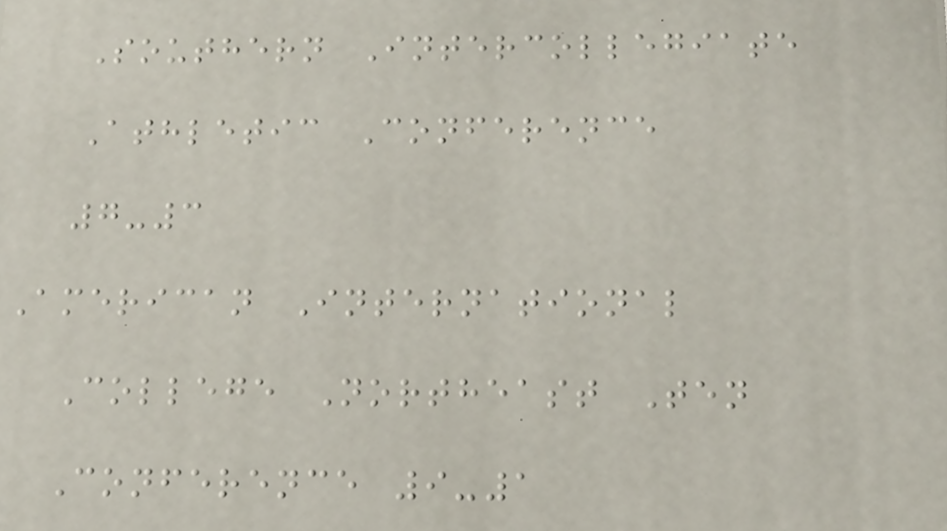Southern Intercollegiate
Athletic Conference
7-3
American International
College Northeast Ten
Conference 9-1
